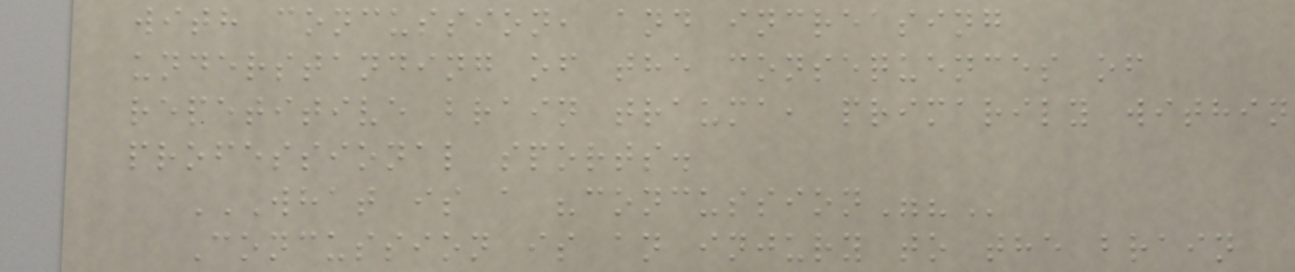with concussion, and increasing
understanding of the consequences of
repetitive brain trauma, primarily within
professional sports.
WHAT IS A "CONCUSSION"?
Concussion is an injury to the brain
